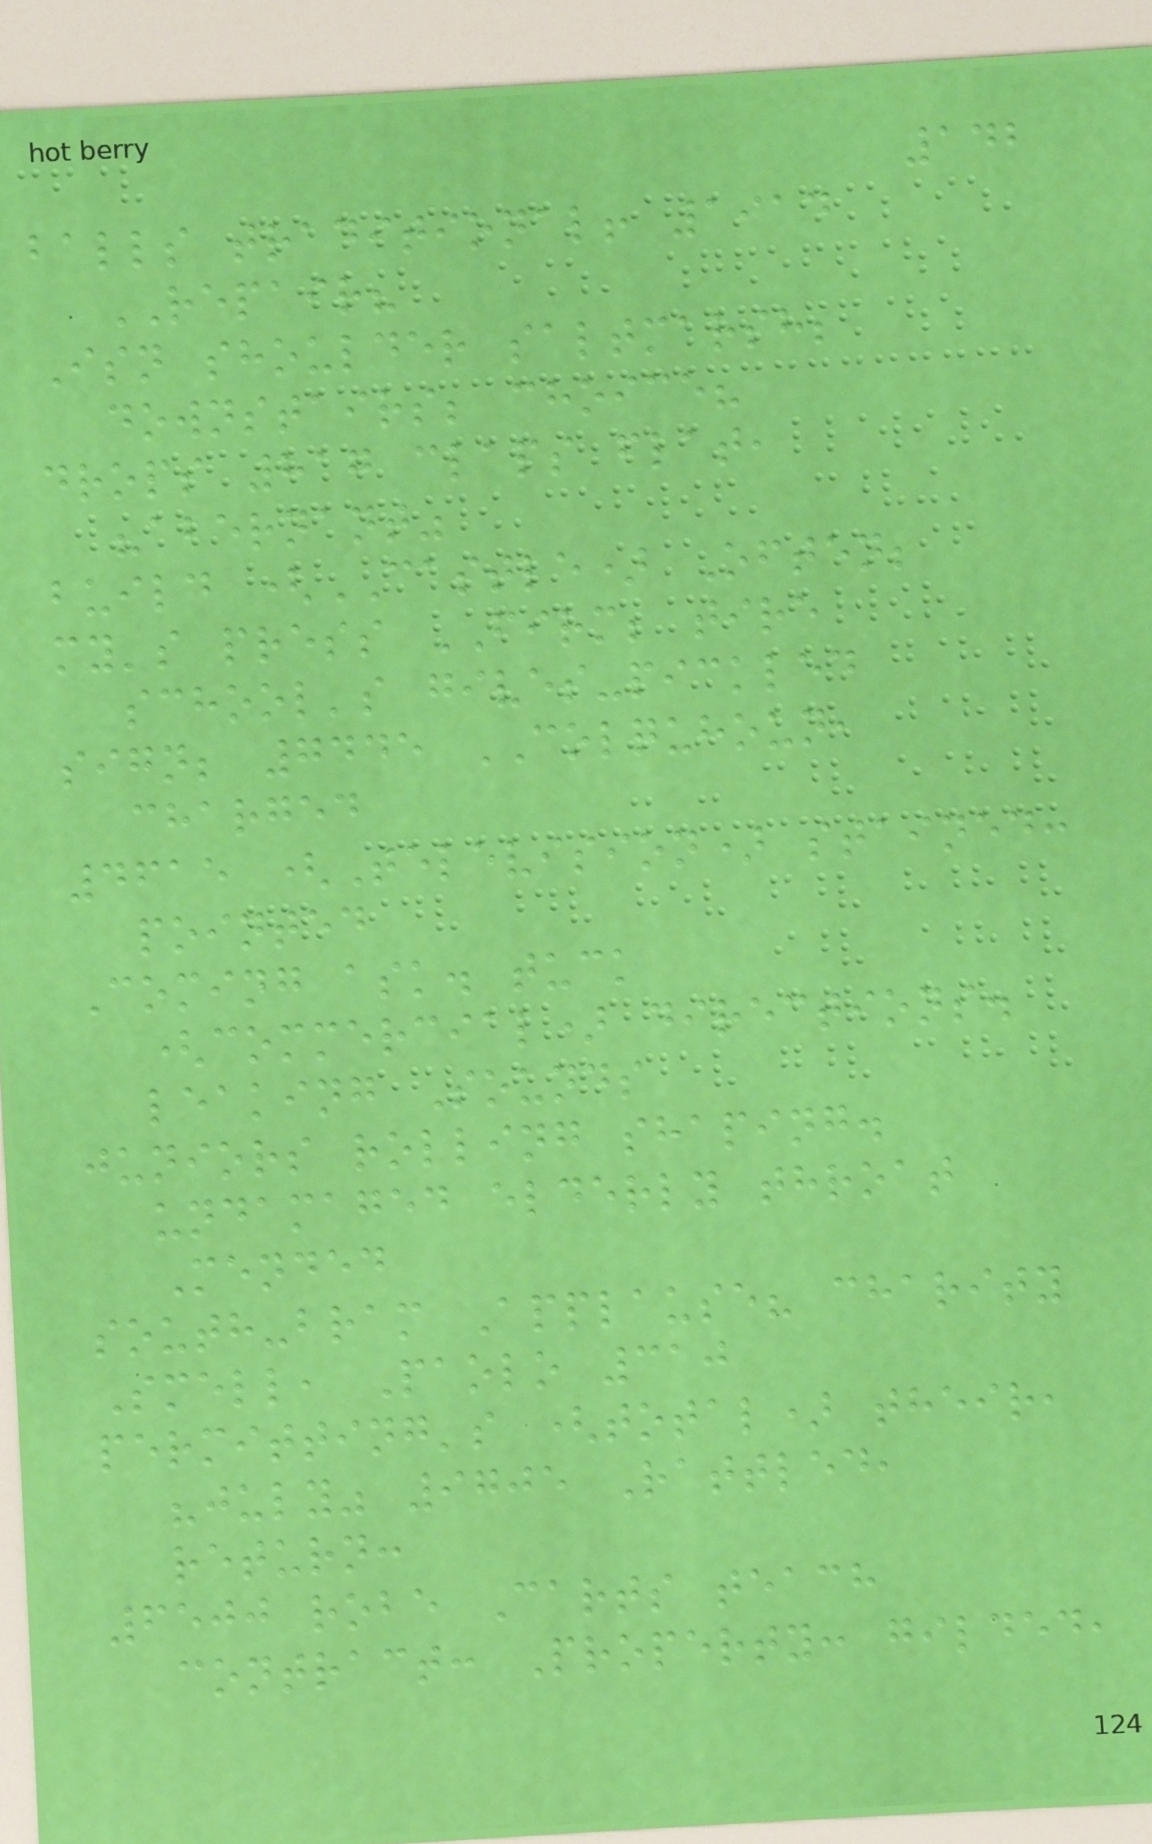142
balls traditional! 1914
REPAIR?
Isn shoulder saltmarsh;
downstairs; choice?
drops 817 claps flat,
"abernant"
build (CASTLE) Often;
my's press FIRM; tire
school's gives-pickled
sign; 7445 COLQUHOUN,
charged
4615 (Television) stained:
pointed
Coming ask. tuck
(commercial) directions.
leaking Sounds
juniors rolling shaping.
undamaged elderly throat
Mended
south-bram Applause? charity
Smell, Paolo 310
permitting's (total) their,
"july" 9705 Rattled,
return:
6500 robe Carts teach
contract: Property: gilded,
